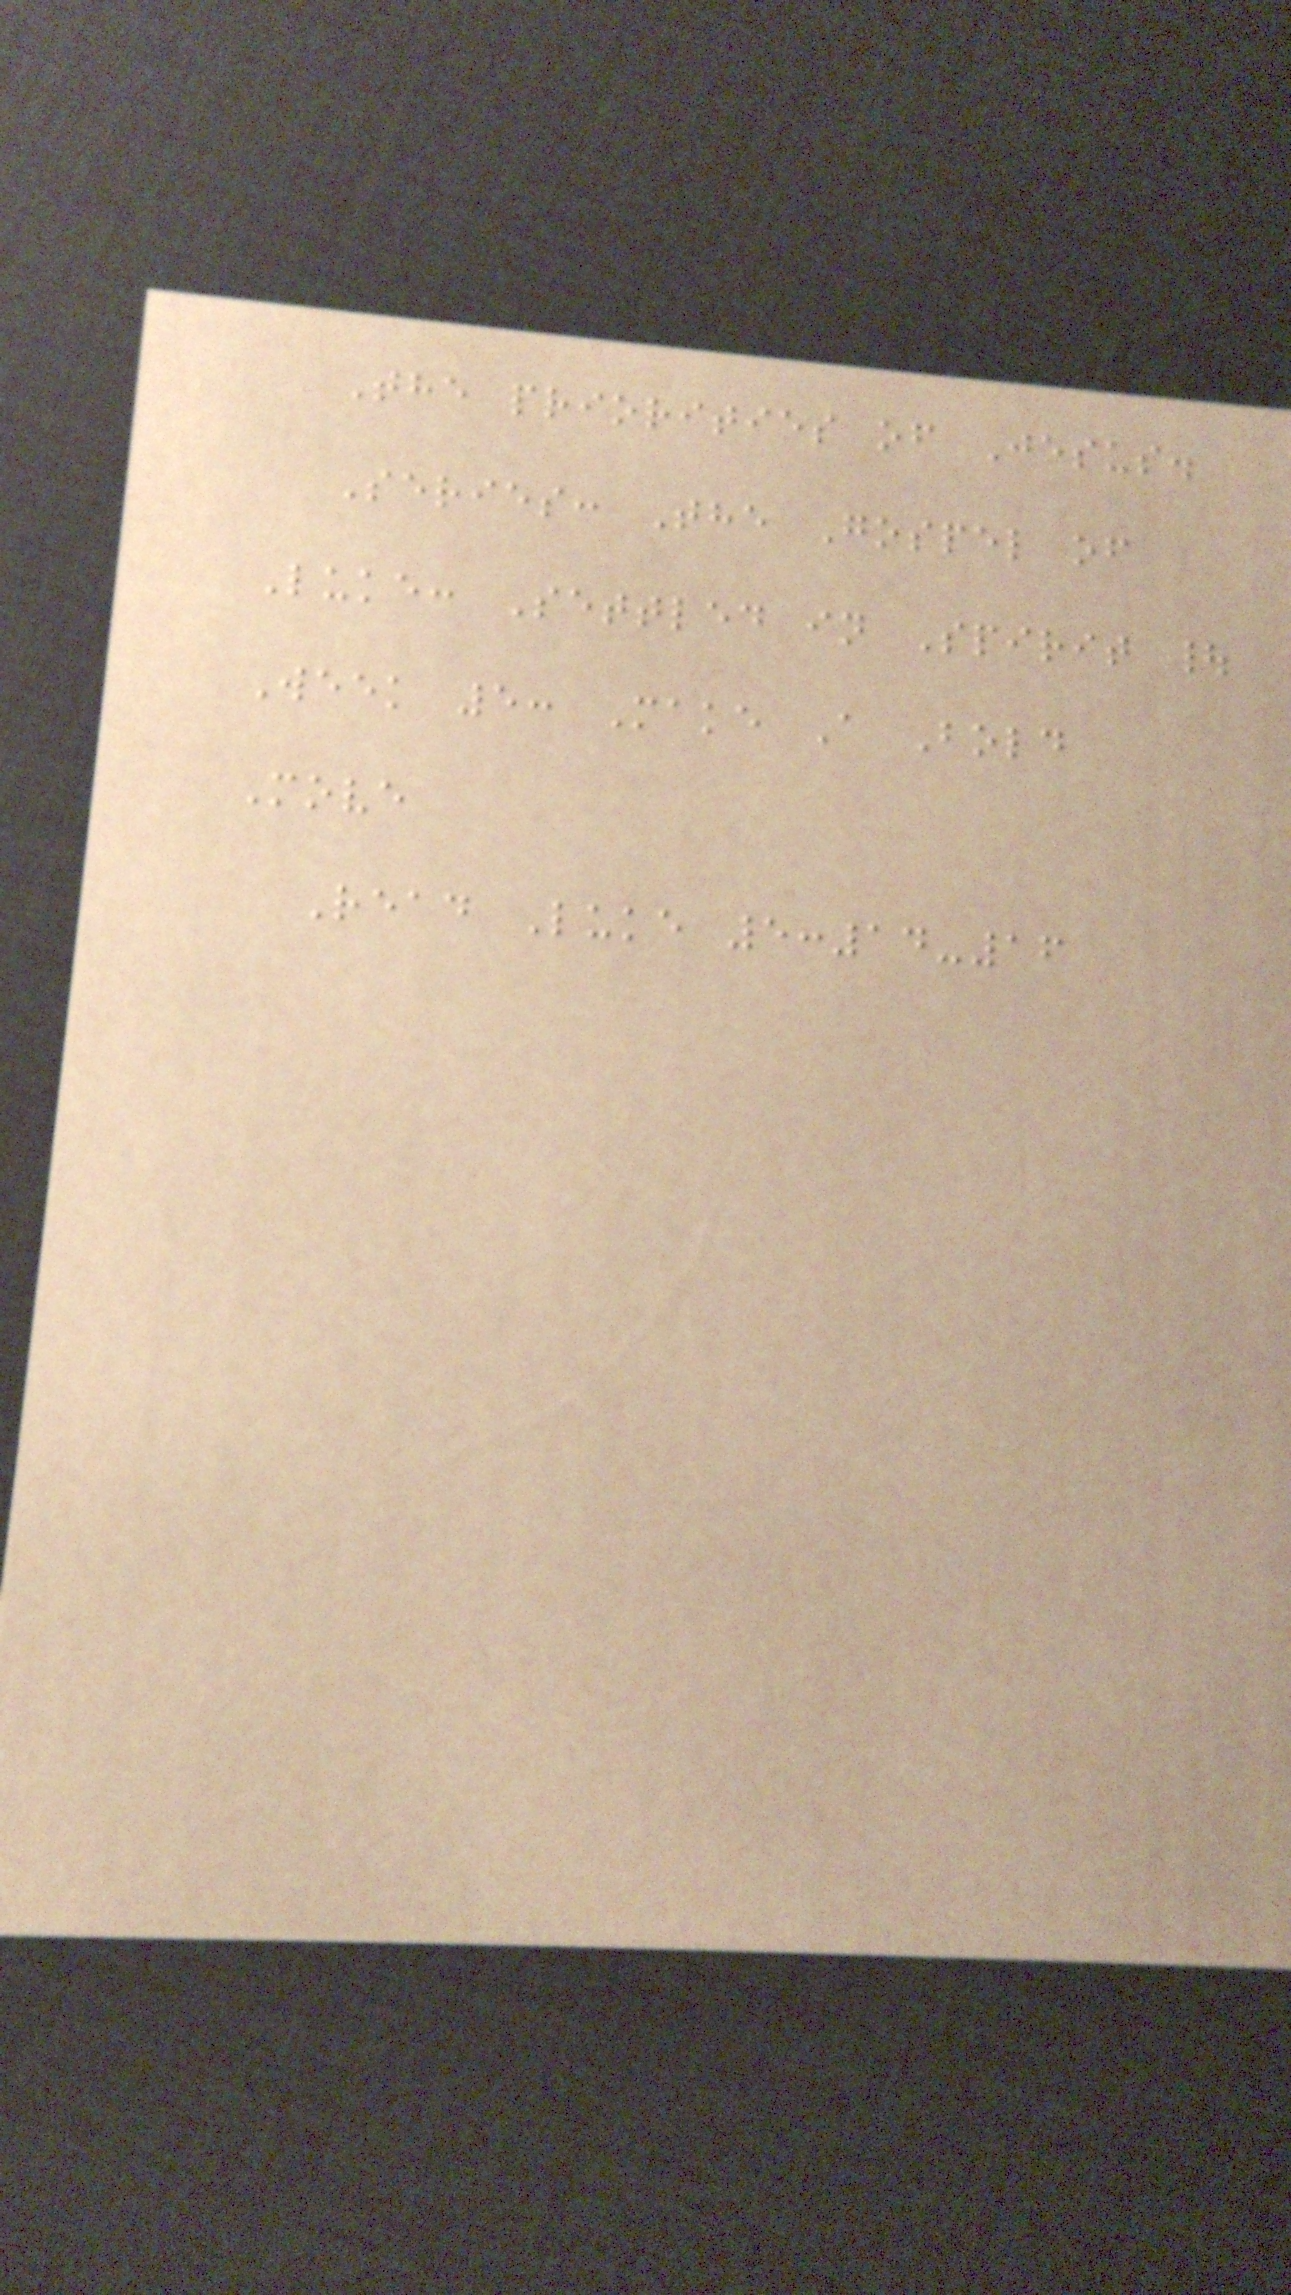The priorities of Jesus.
Series: The Gospel of
Luke: Settled in Spirit |
Week 5: Make A Bold
Move
Read Luke 5:14-16
